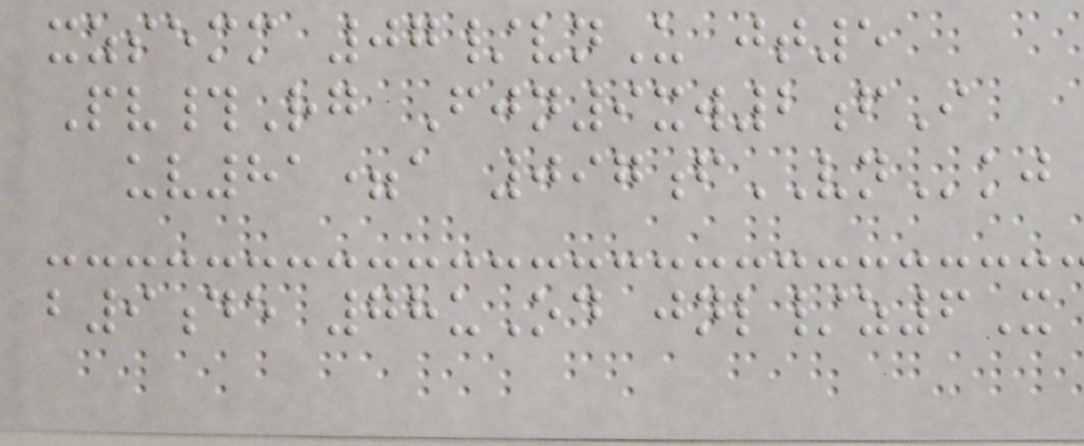xzsemm 07/vnU jt5
Pv#Rg Fjn9xw2fI
uv81=a 097fVNkj
b9de 78uOd jnl/z6X
